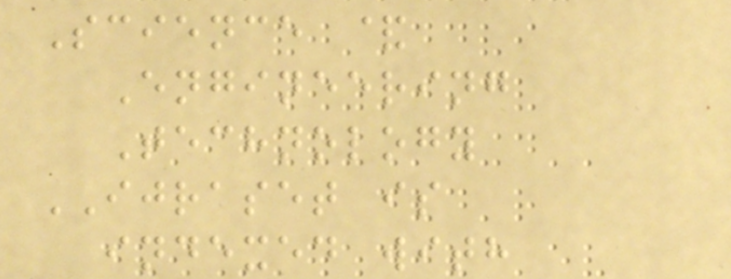Science &
Engineering
Technology
IJRASET is
indexed with
